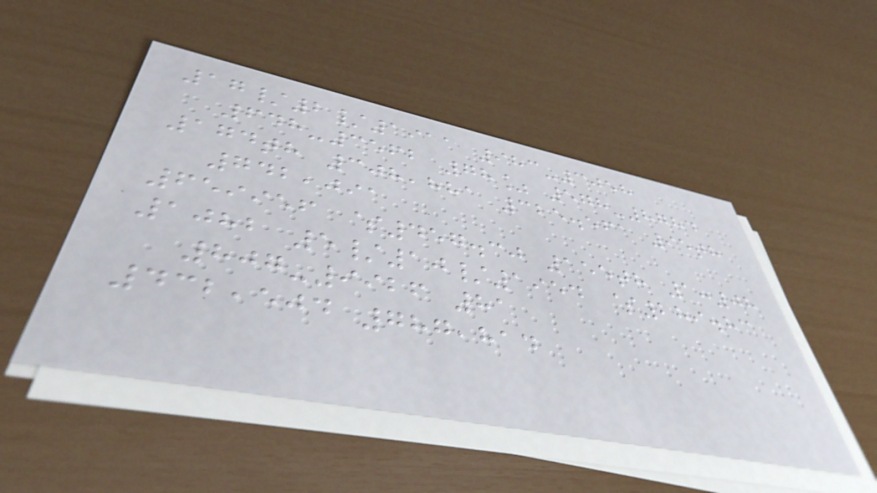17/2/1911 983-3058
648-3562 78% 578-8784
174th 308,881 325.561 95th
742,091
659956 $457.30 155th 1:08
1082 5/10/1954 $289.83
807-9926 81
432,504 787,814
